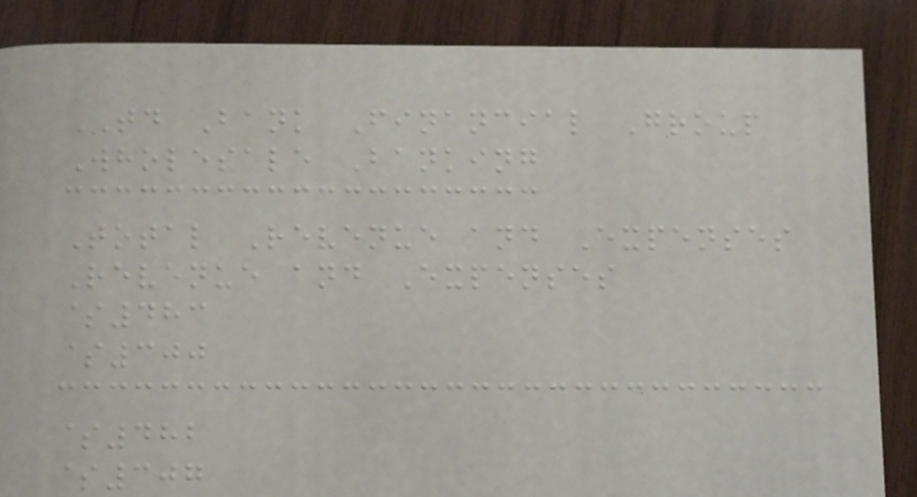TD Bank Financial Group
Wholesale Banking
Total Revenue and Expenses
Revenue and Expenses
$483
$300
$482
$307
